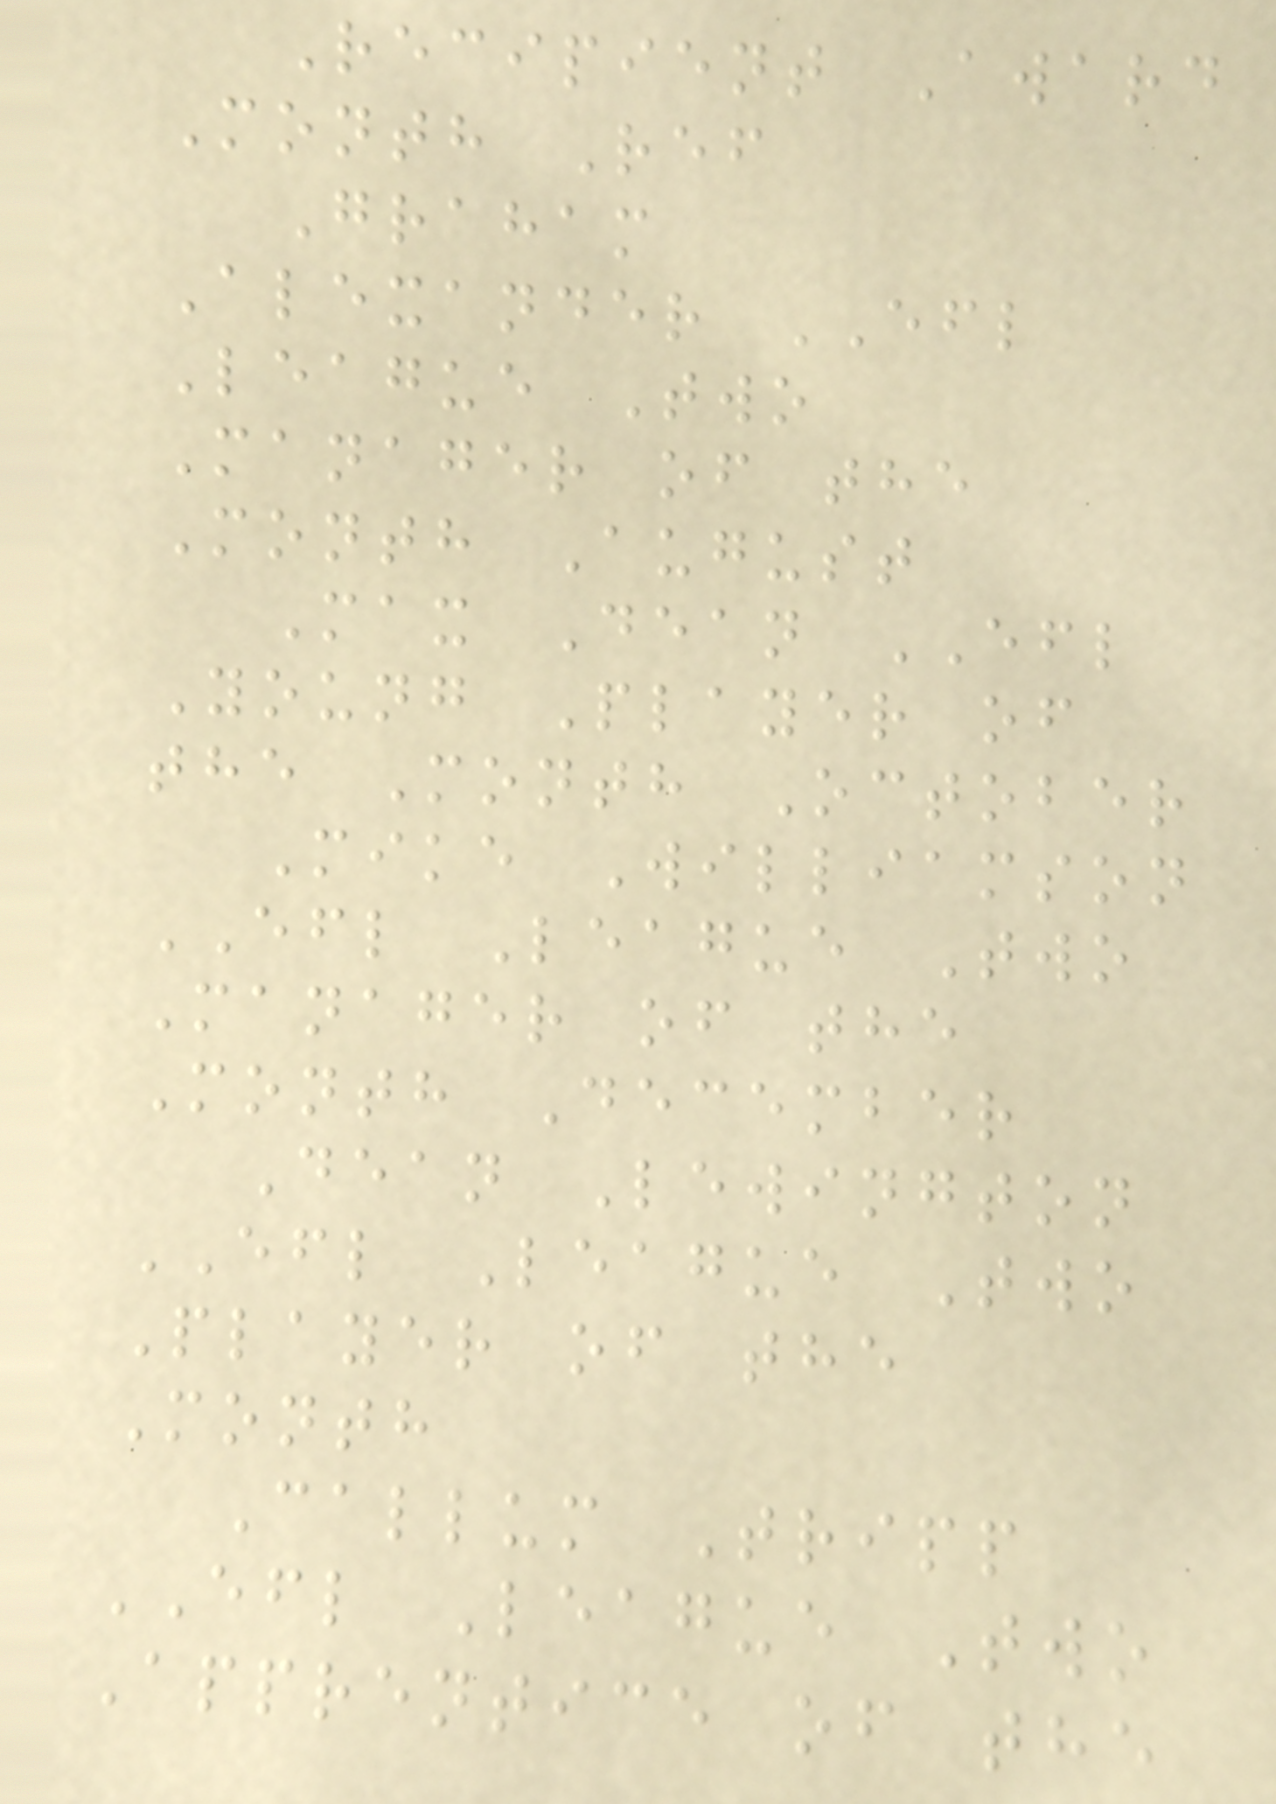Recipient Award
Month Ref
Graham
Alexander EFL
League Two
Manager of the
Month August
Max Dean EFL
Young Player of
the Month October
Mike Williamson
EFL League Two
Manager of the
Month December
Dean Lewington
EFL League Two
Player of the
Month
Callum Tripp
EFL League Two
Apprentice of the
